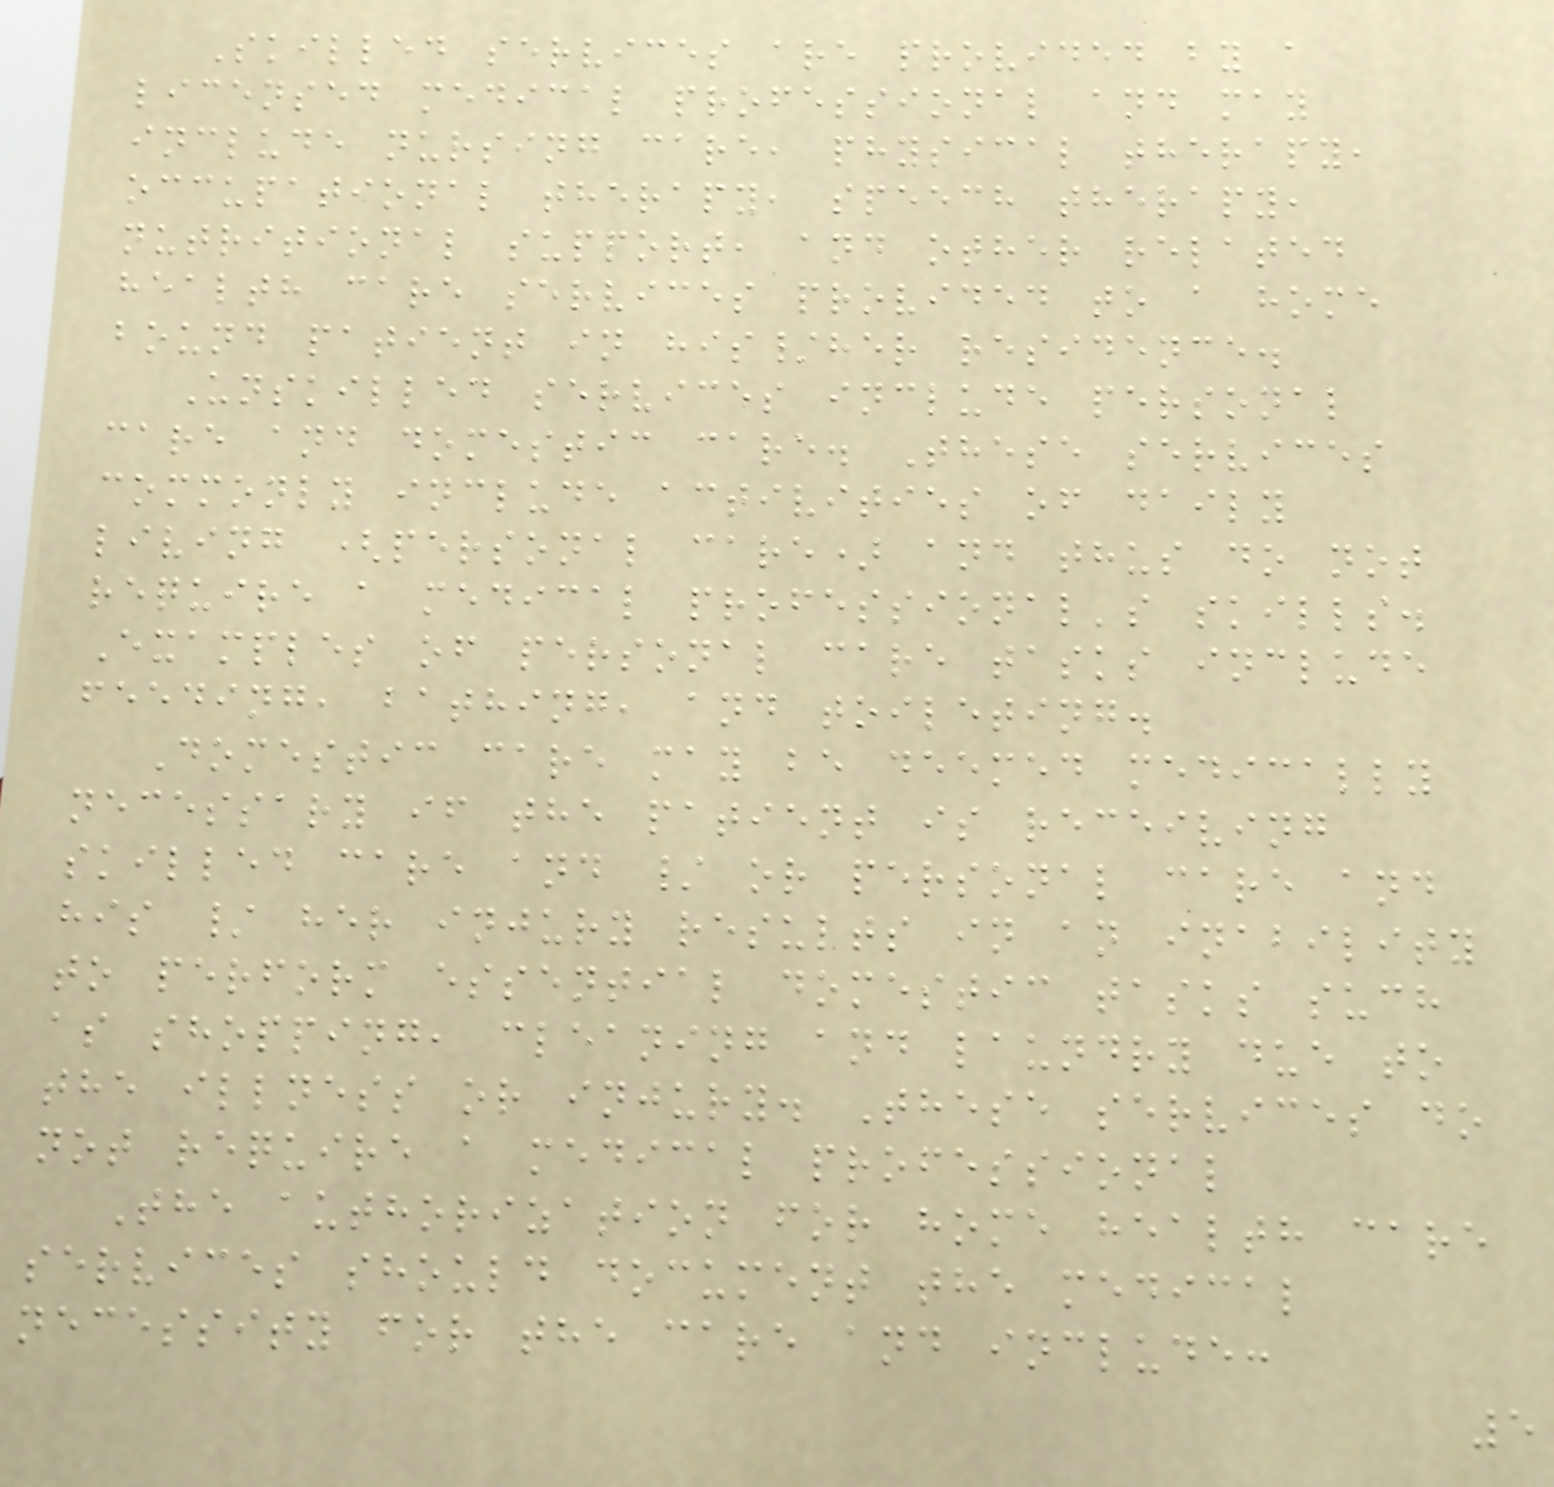Skilled services are provided by a
licensed medical professional and may
include nursing care, physical therapy,
occupational therapy, speech therapy,
nutritional support, and other related
health care services provided to a home
bound patient in his/her residence.
Unskilled services include personal
care and domestic care. These services
commonly include activities of daily
living (personal care) and thus do not
require a medical professional's skills.
Examples of personal care tasks include
feeding, bathing, and toileting.
Domestic care may be deemed medically
necessary if the patient is receiving
skilled care and / or personal care and
his / her injury results in an inability
to perform essential domestic tasks such
as shopping, cleaning and laundry due to
the illness or injury. These services do
not require a medical professional
The authorization for home health care
services should document the medical
necessity for the care and include:
5
